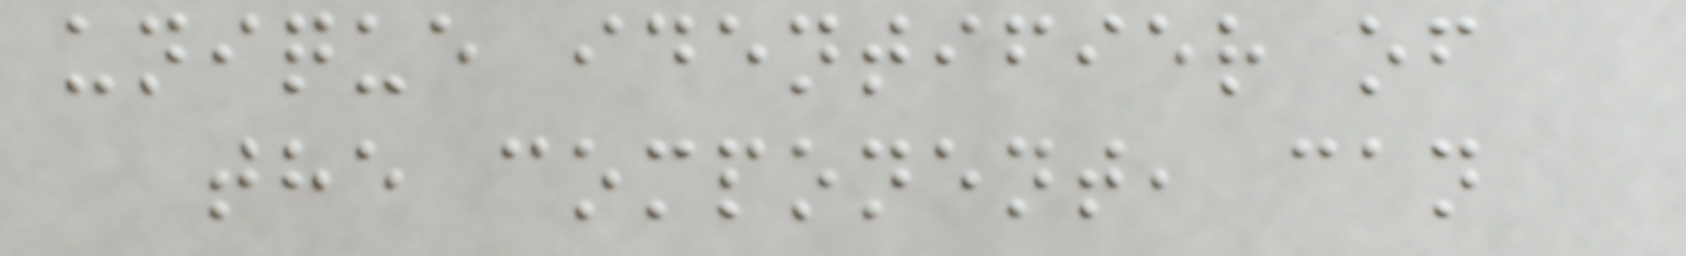unique identifier of
the component, can
